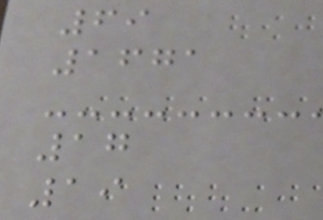69
1671
17
19
